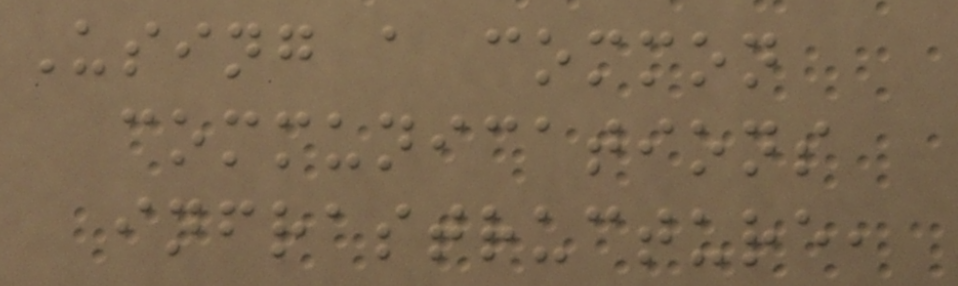Using a common
communications
infrastructure,
